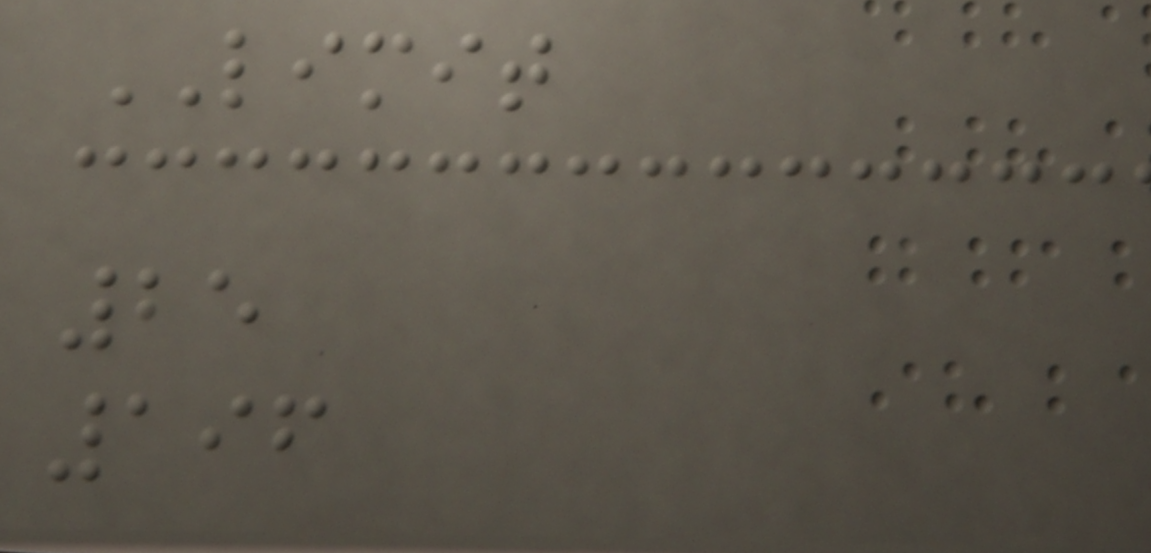LIMIT
25
196
